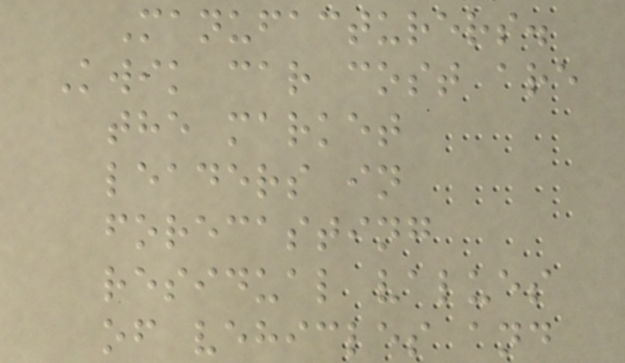Manufacturers.
Kwik car cost are
the market
leaders in
forecasting
residual values
of vehicles and
